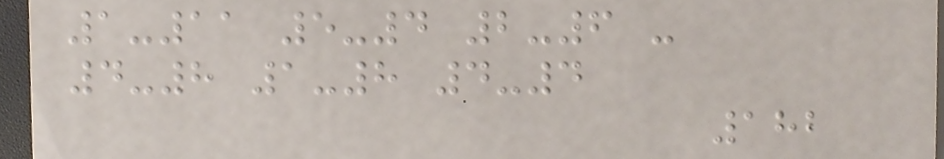1-11 5-4 2-6 -
4-8 1-8 4-4
182
